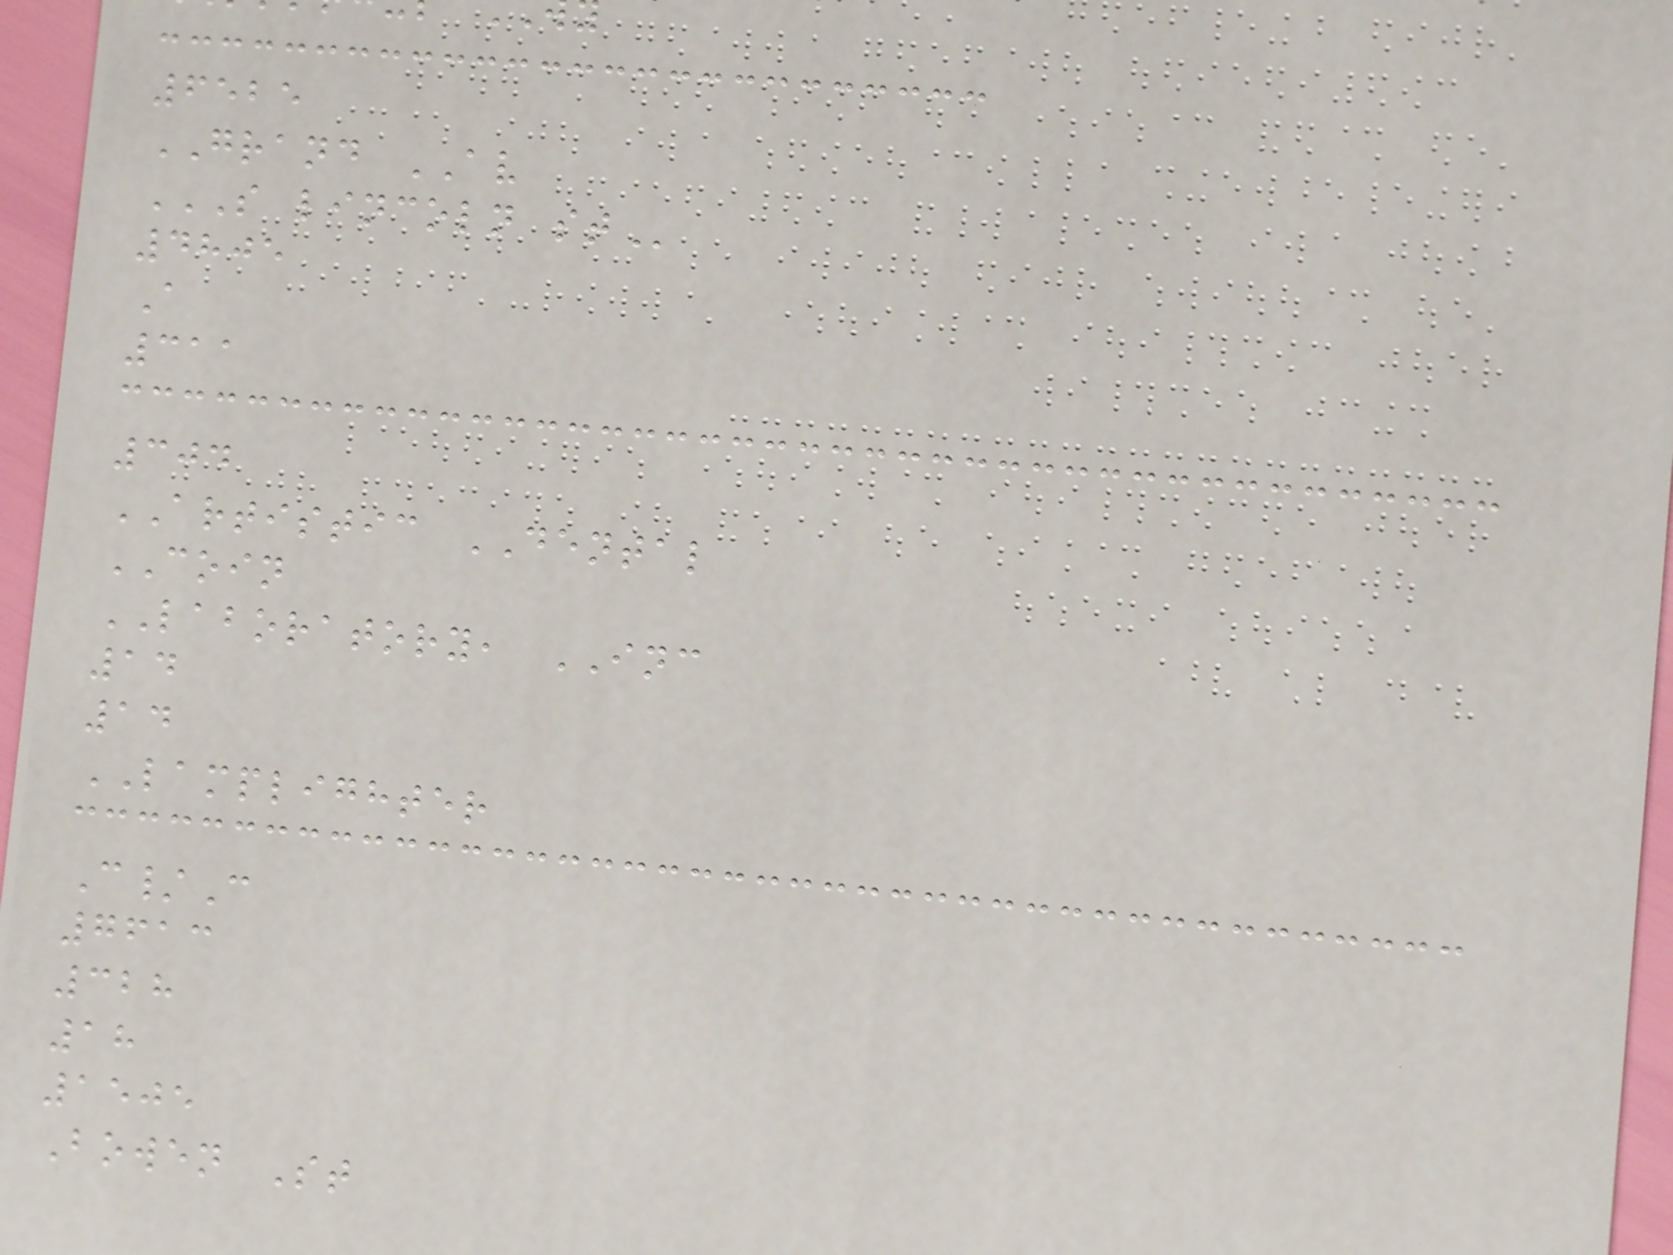6525
GRAND AV
S LINCOLN ST
4805
A
311
304
ARTISTIC DENTAL
COIN
LABORATORY, INC
14
14
LAMPLIGHTER
C/C
7613
328
18
1505
Bowen St
